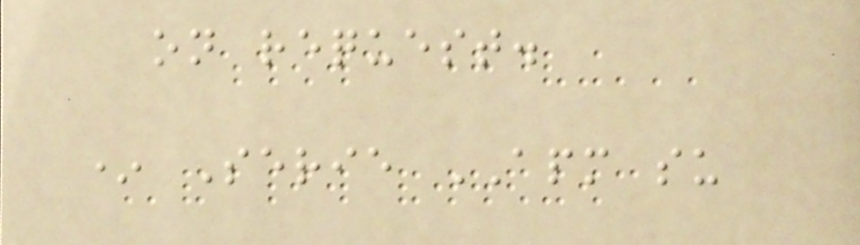on request.
* Serie APM su
